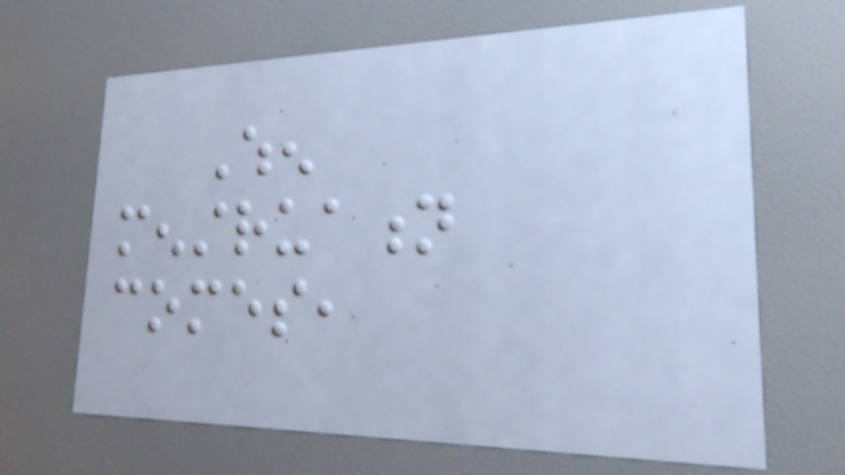When
menstruation
comes,
